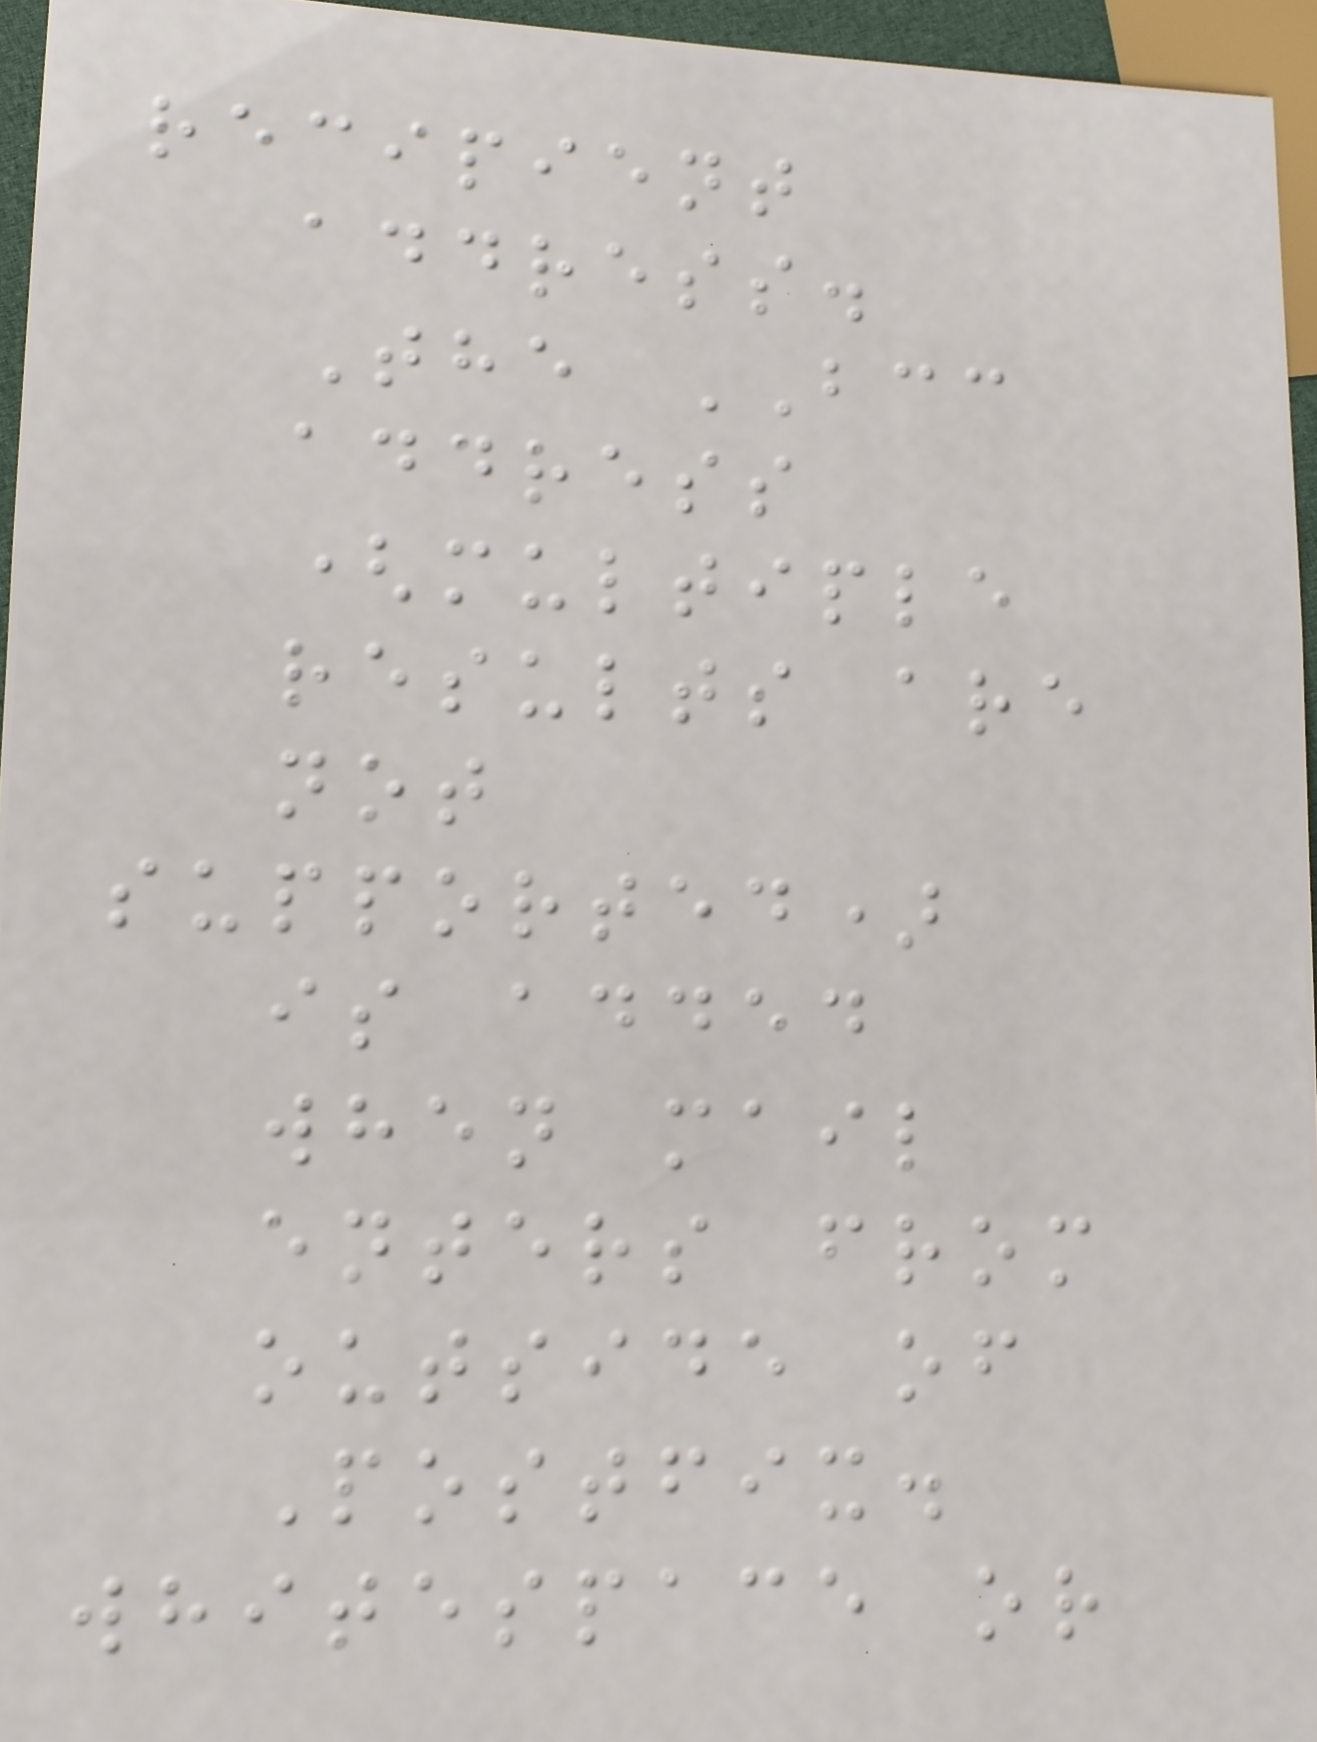recipient
address.
The BCC
address
(multiple
results are
not
supported)
is added
when mail
enters from
outside of
Postfix.
whitespace or
